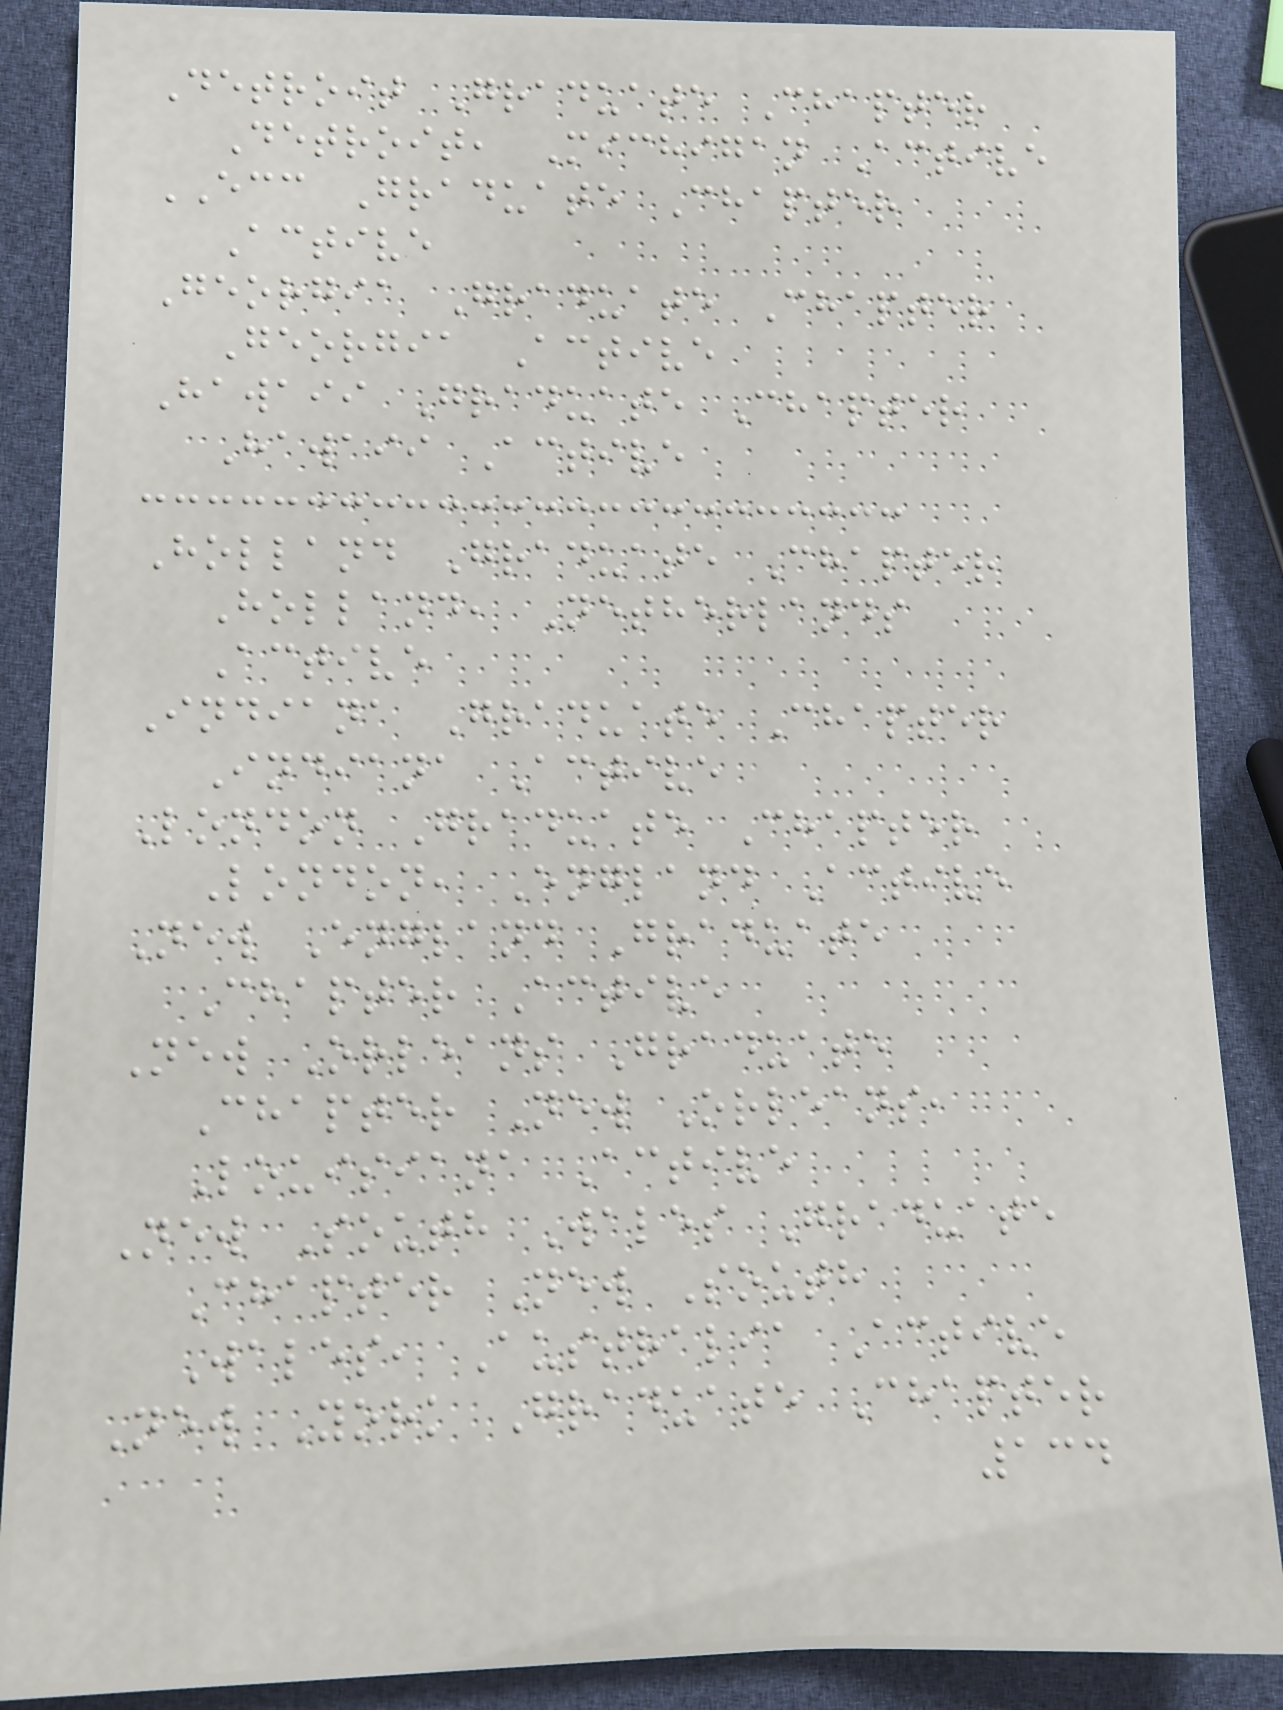Detroit Graduate Chapter
Detroit, Michigan Active
ECC Graduate Chapter
Active
Georgia Graduate Chapter
Georgia Active
Hawaii Graduate Chapter
Hawaii Active
Holland Graduate Chapter
Holland, Netherlands
Active
Indiana Graduate Chapter
Indiana Active
London Graduate Chapter
London, England Active
New England Graduate
Chapter Active
New Orleans Graduate
Chapter New Orleans,
Louisiana Active
New South Wales Graduate
Chapter New South
Wales, Australia Active
New York Graduate Chapter
134
